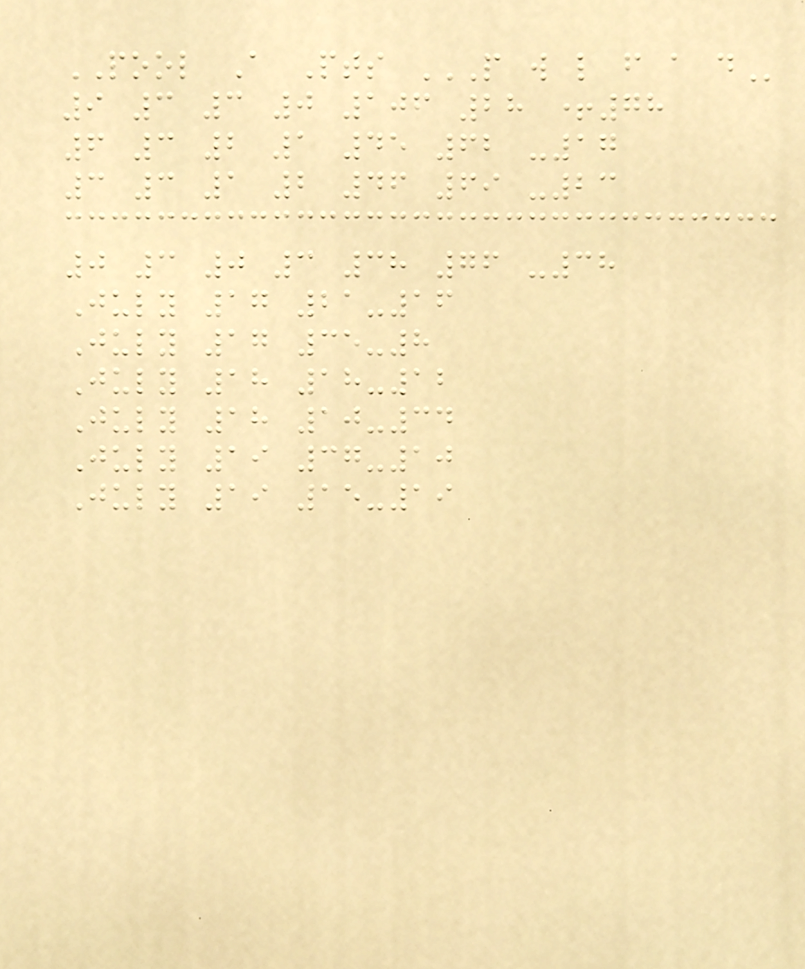POOL A Pts P W L F A D
9 3 3 0 106 28 +78
6 3 2 1 45 62 -17
3 3 1 2 46 69 -23
0 3 0 3 38 76 -38
July 17 21-16
July 17 35-8
July 18 18-12
July 18 10-34
July 19 37-10
July 19 15-19
